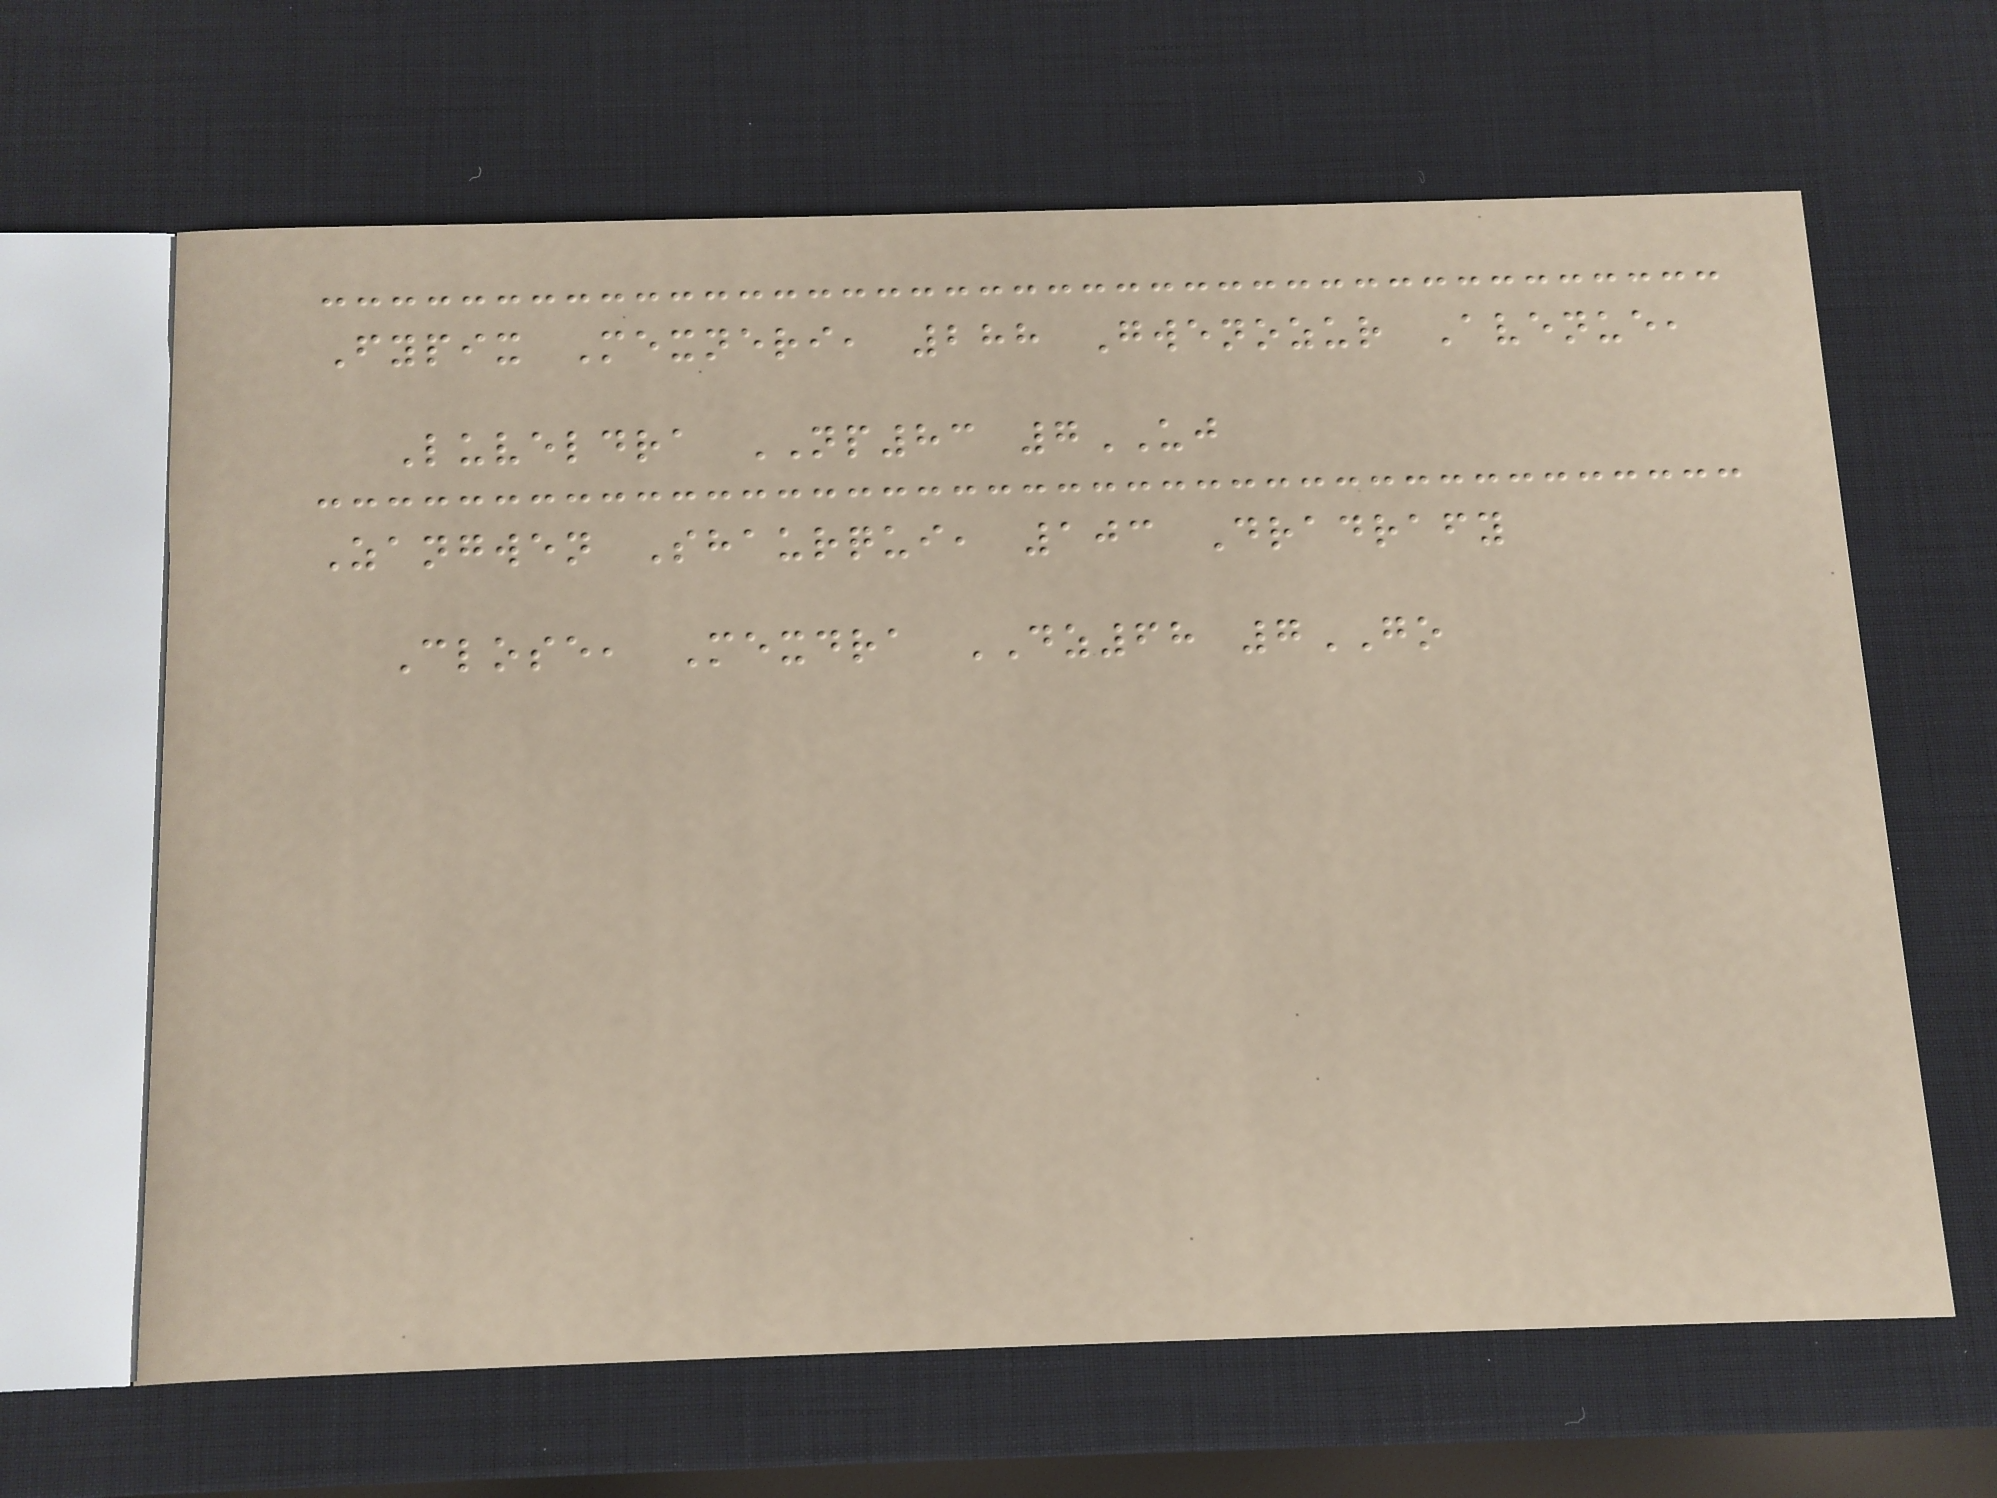Fypix Mexneri, 288 Gwenozur Avenue,
Luveldra NP83 7UJ
Zangwen Shaurqui, 103 Dradrafy
Close, Mexdra DZ68 7GO
